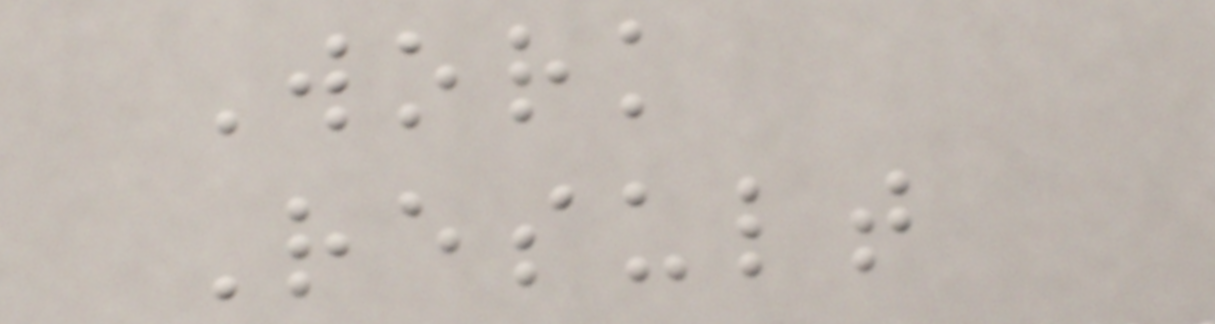Work
Result
